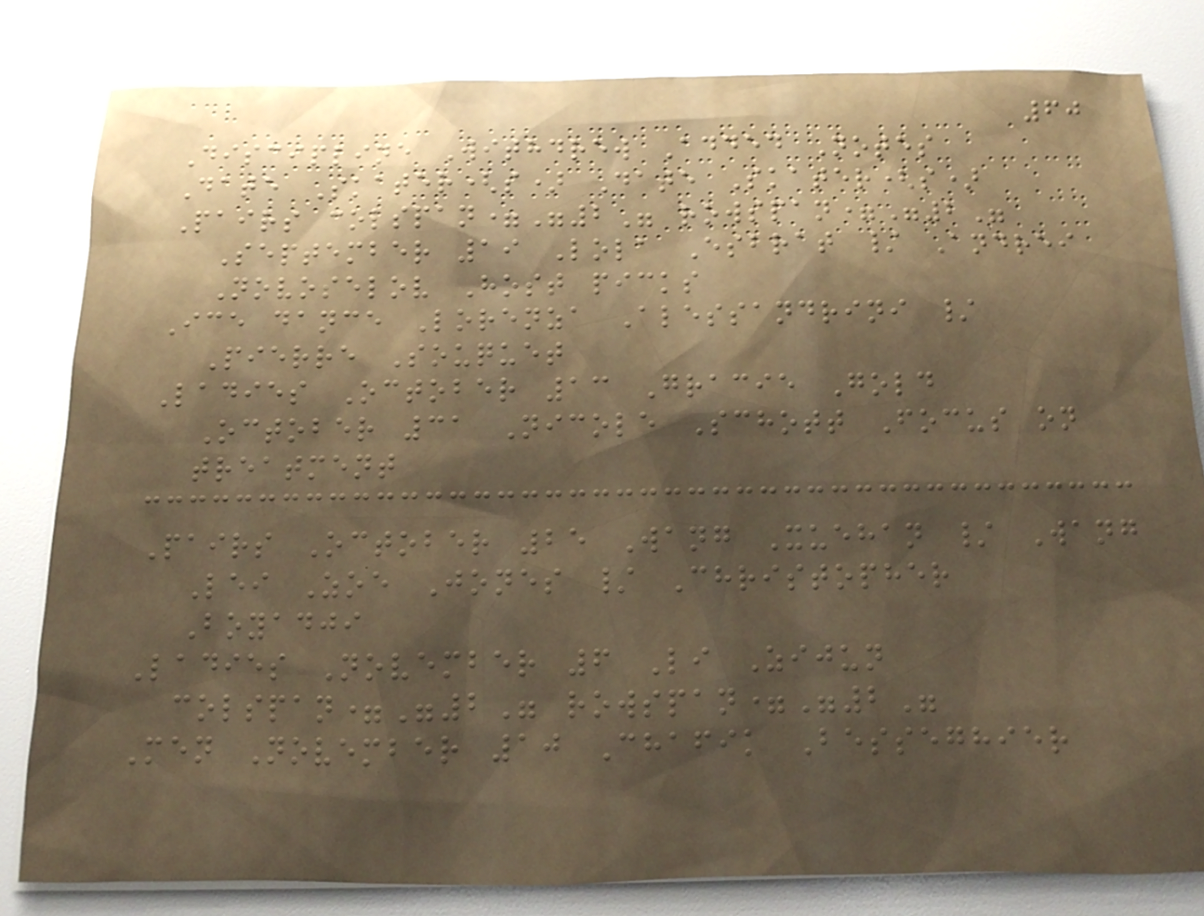60
Discipline Withdrew Added Notes
Date Skater(s) Date Skater(s)
Pairs colspan="2" rowspan="2"
September 19 Lola Esbrat / Andrei
Novoselov Host picks
Ice dance Lorenza Alessandrini /
Pierre Souquet
Ladies October 13 Gracie Gold
October 31 Nicole Schott Focus on
treatment
Pairs October 25 Wang Xuehan / Wang
Lei Zoe Jones / Christopher
Boyadji
Ladies November 6 Li Zijun
colspan="2" rowspan="2"
Men November 10 Chafik Besseghier
